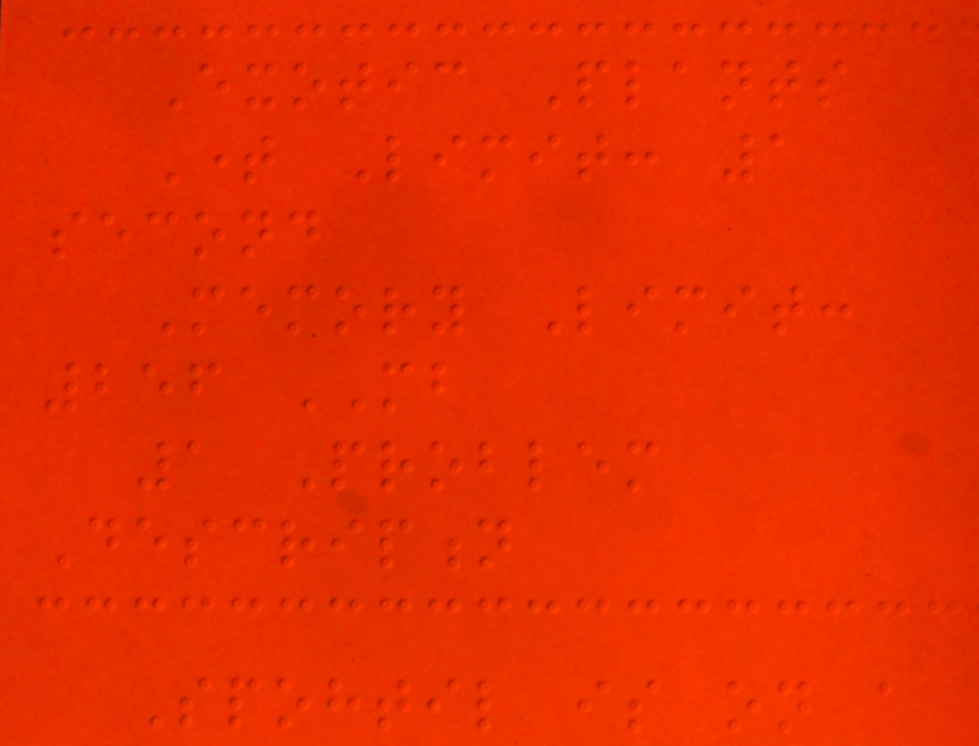Exotic Plants
Time Limit: 1
second
Memory Limit:
256 MB
1 Problem
Description
Spohtil is on a
